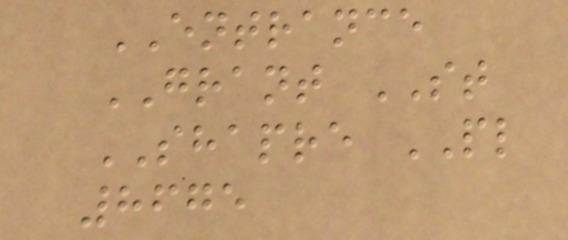ENTRANCE
GRANT ST
SHAPRE PL
8675
